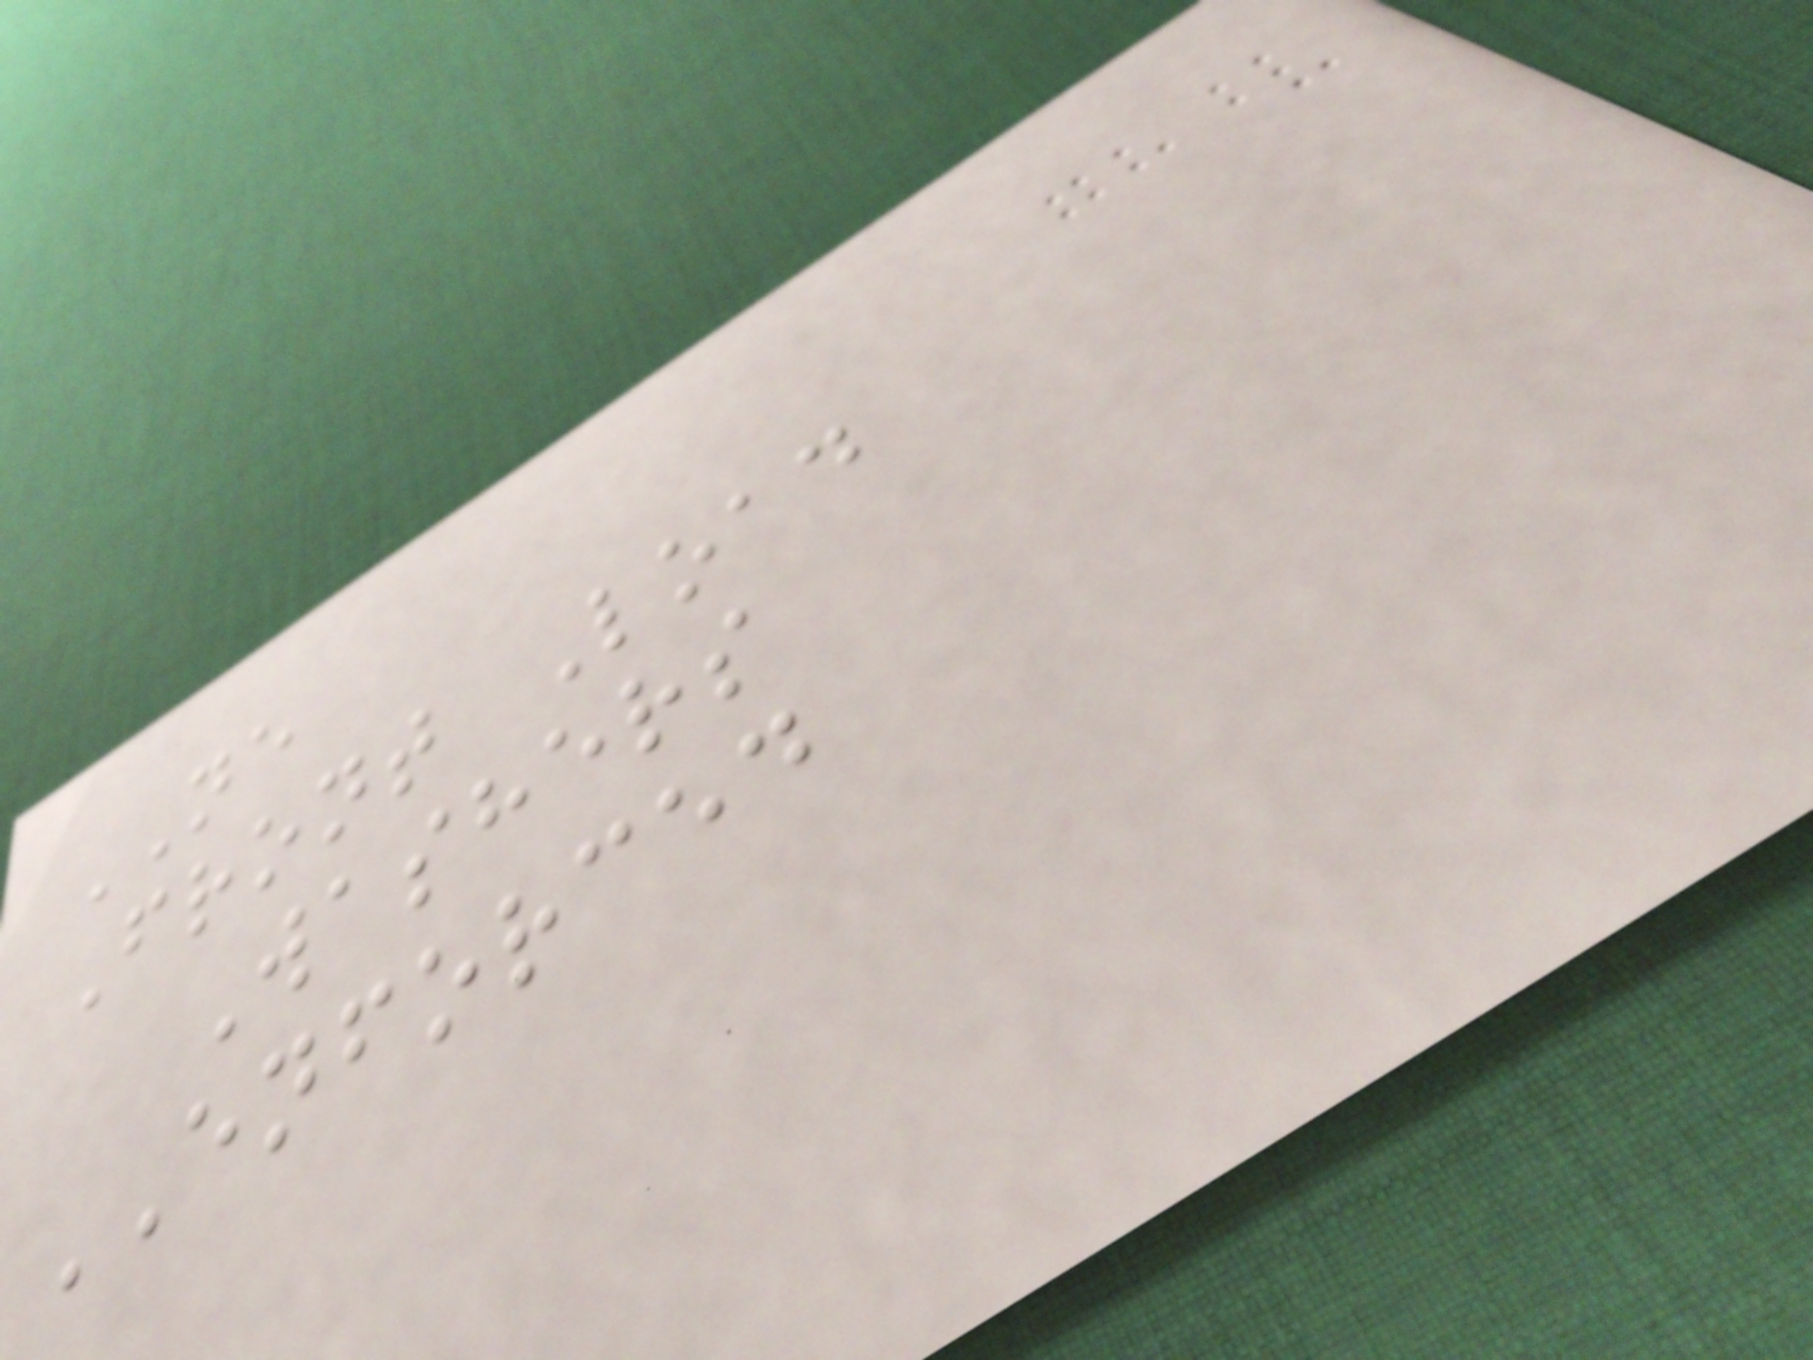NE
Front Load
Washers
ENFORCED
